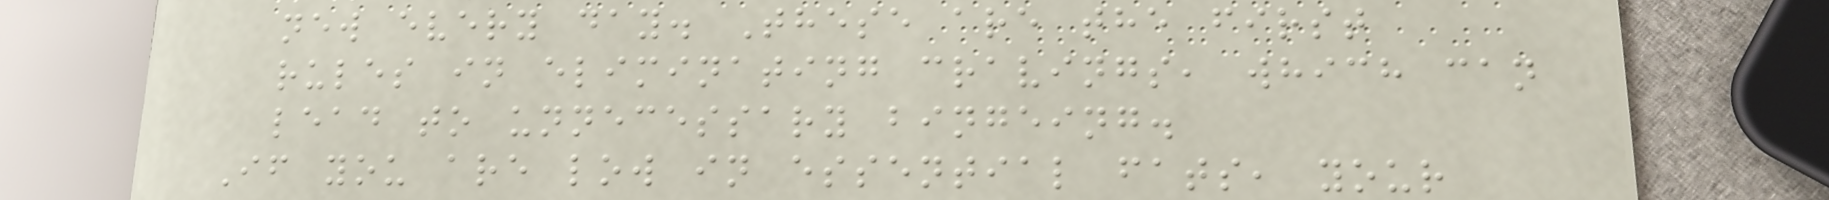new every day. These are the first
rules in eliminating cravings, which can
lead to unnecessary bingeing.
If you are low in essential fats, your
